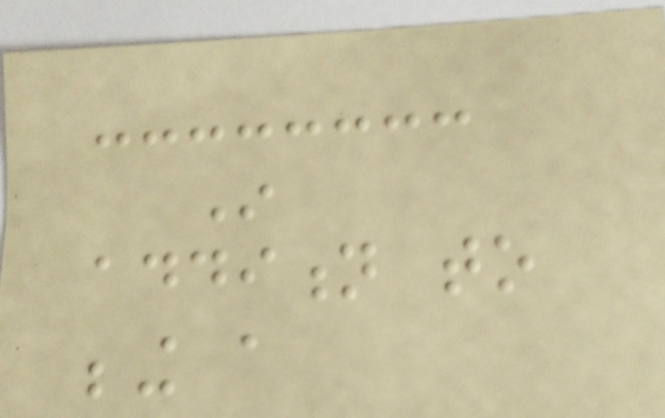In
addition to
being a
